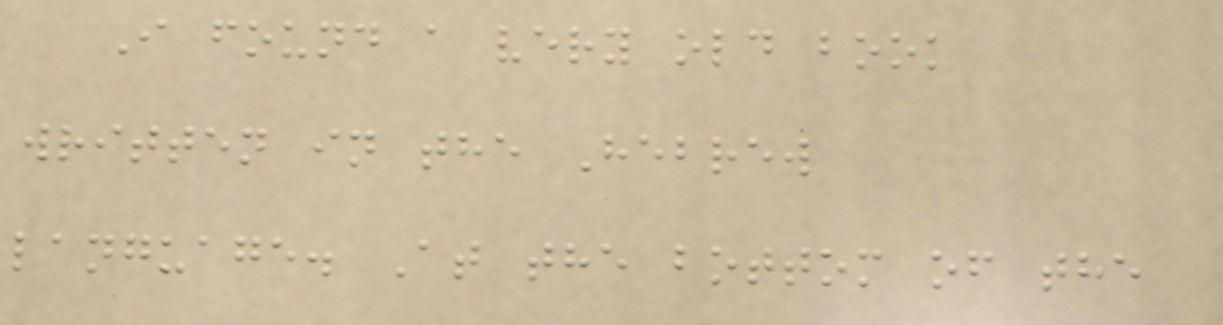I found a very old book
written in the Hebrew
language. At the bottom of the
